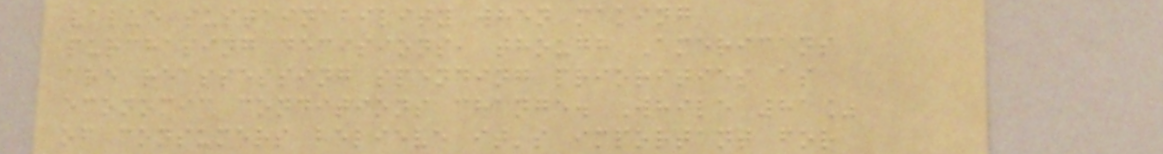value sustainability when making
purchasing decisions, though Americans
are reassessing spending priorities as
economic conditions change. While 81%
of consumers believe it's important for
